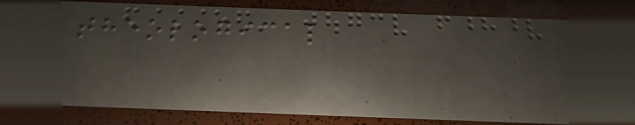theological
